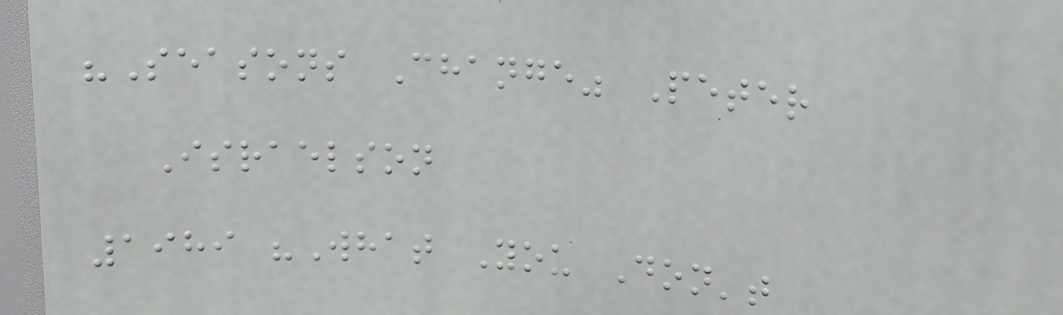"Seasons Change" Peter
Israelson
1989 "What You Don't
